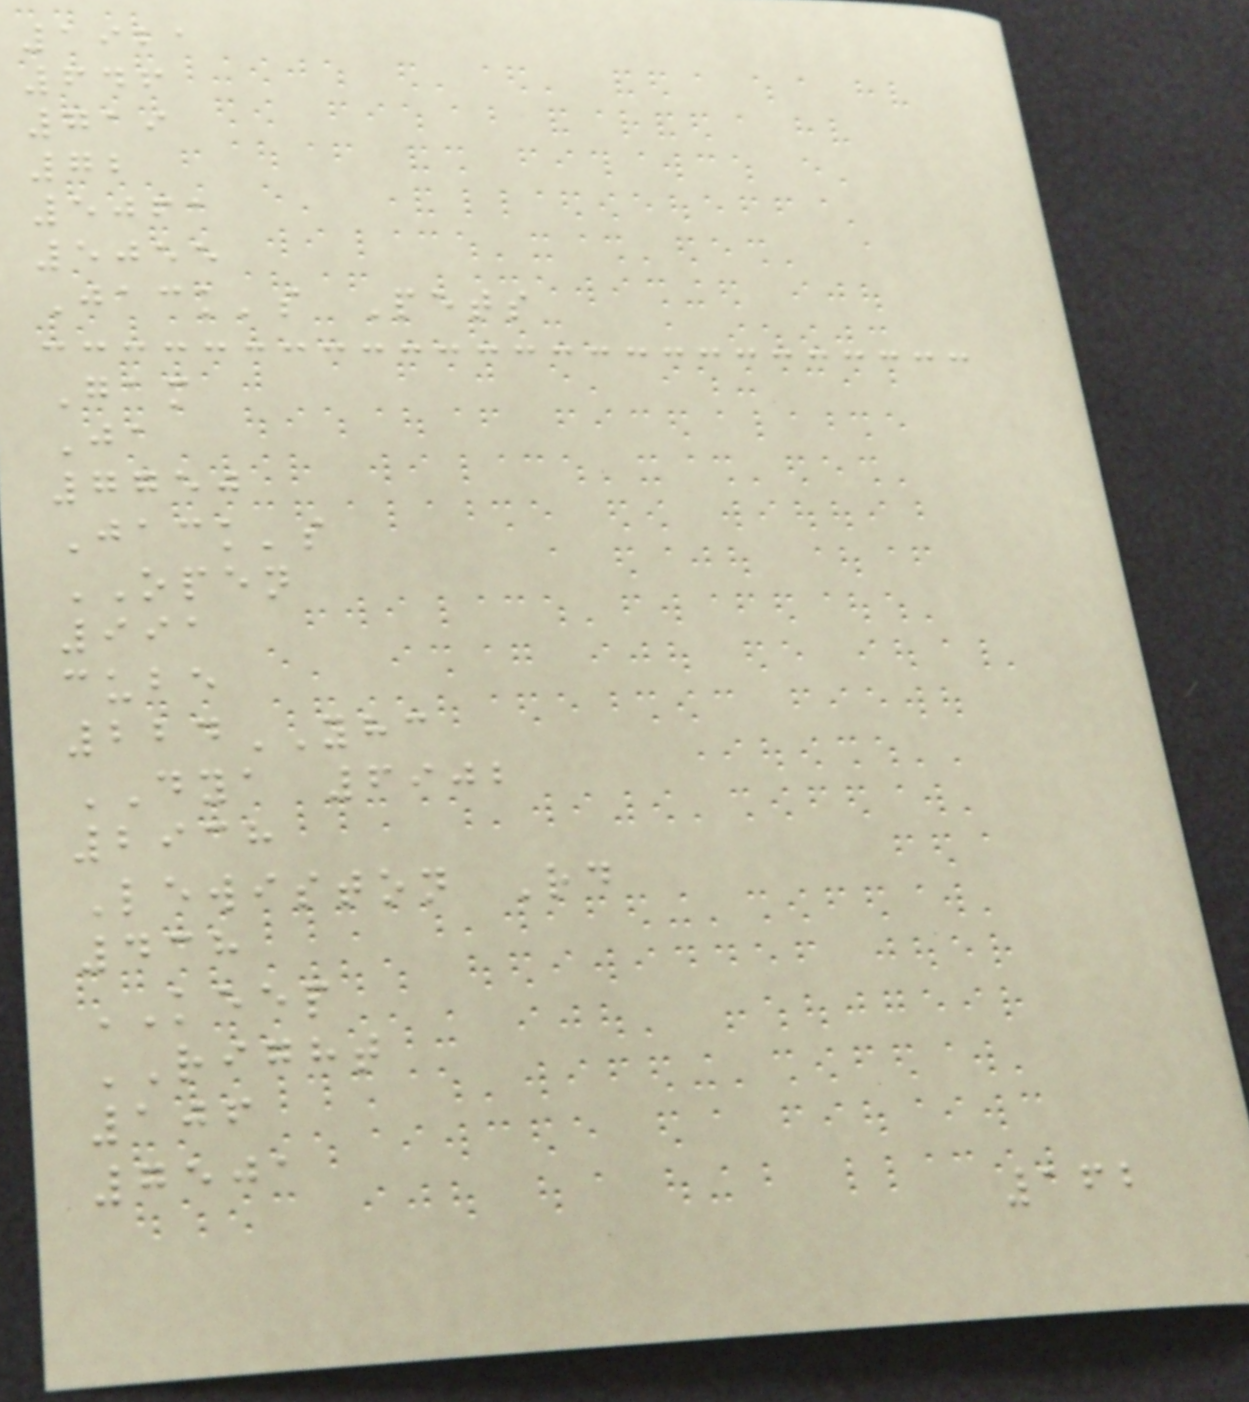1921
646
719
72
5061
5055
Jack's Pets
Gam
Ja
7750
Jack's
OPEN
991
cube
224YHC
DYA 6902
2938
Lewiston Rd
438
KEEP
RIGHT
106
7501
162
